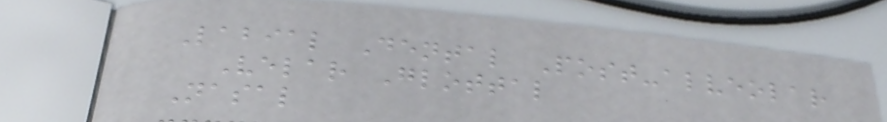Labial Dental Post-alveolar
Velar Glottal
Nasal
